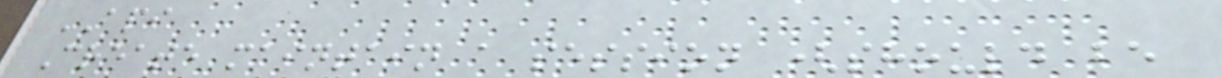API
Create maintain a session (should be
